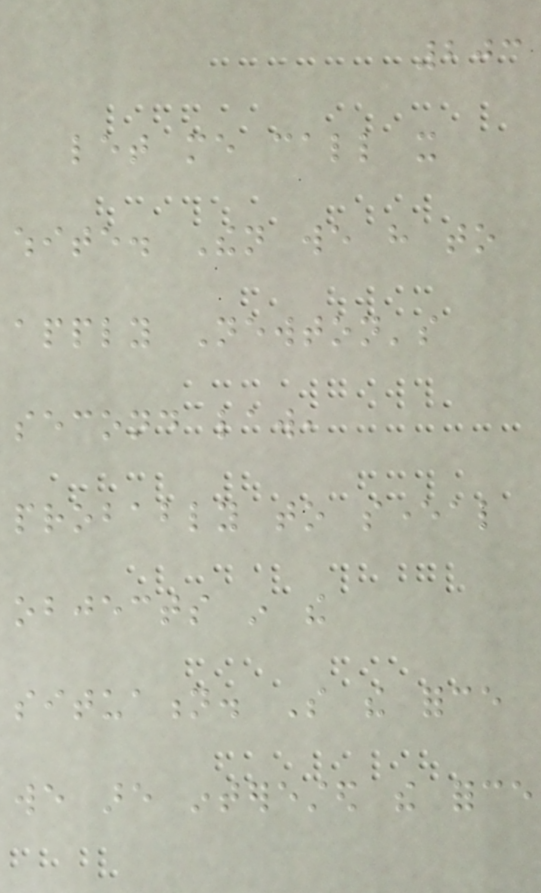203
let me call it
white. Then we have to
apply Newton's
second law,
probably to several
objects in the
situation. So the force
we are interested the force
